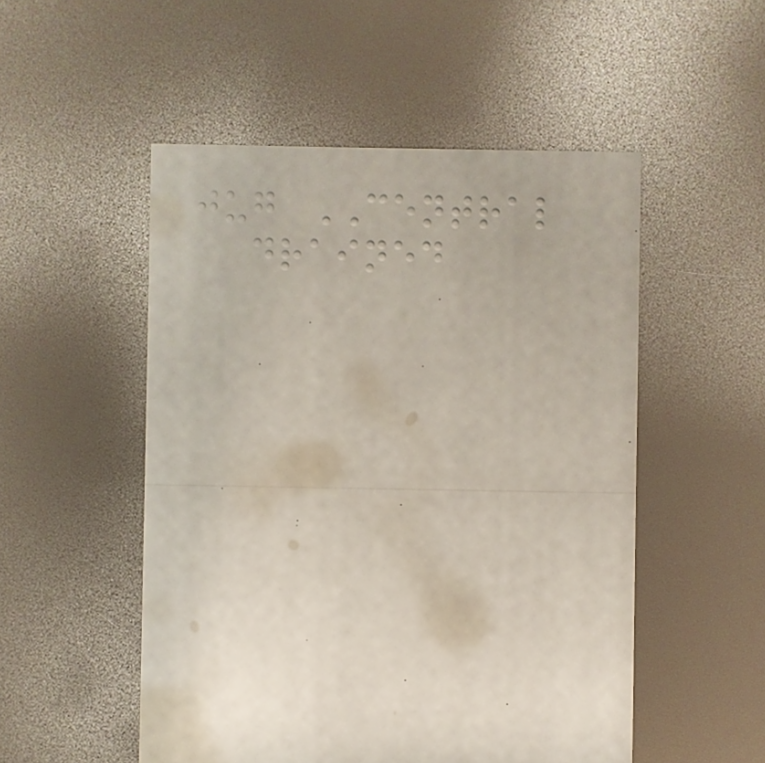jug CENTRAL
drained
